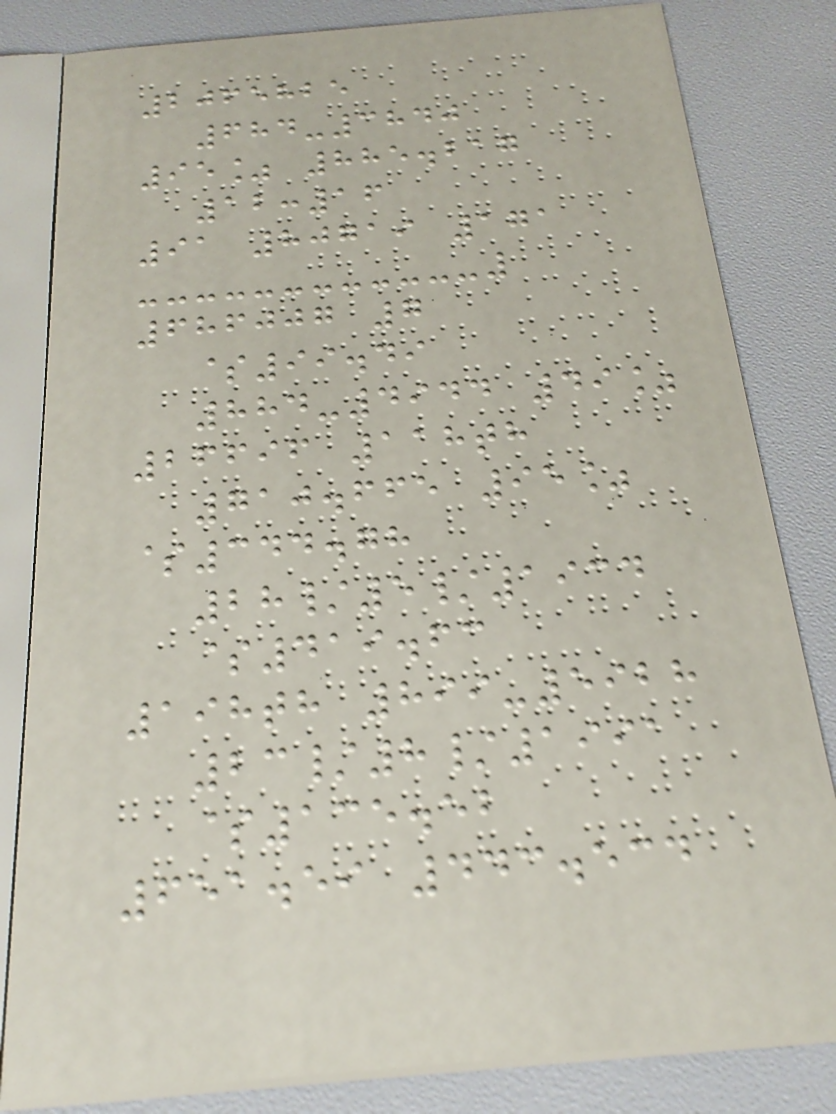2065825
684-3840
95% 885.217
12:16
91 80719 171
686007 7
$99.49
884-4944 49%
26696 118th
710.665 95%
$344.78
28/5/1934
$419.63
198th 899-5928
23/8/1991
$135.52
651.59 443.534
